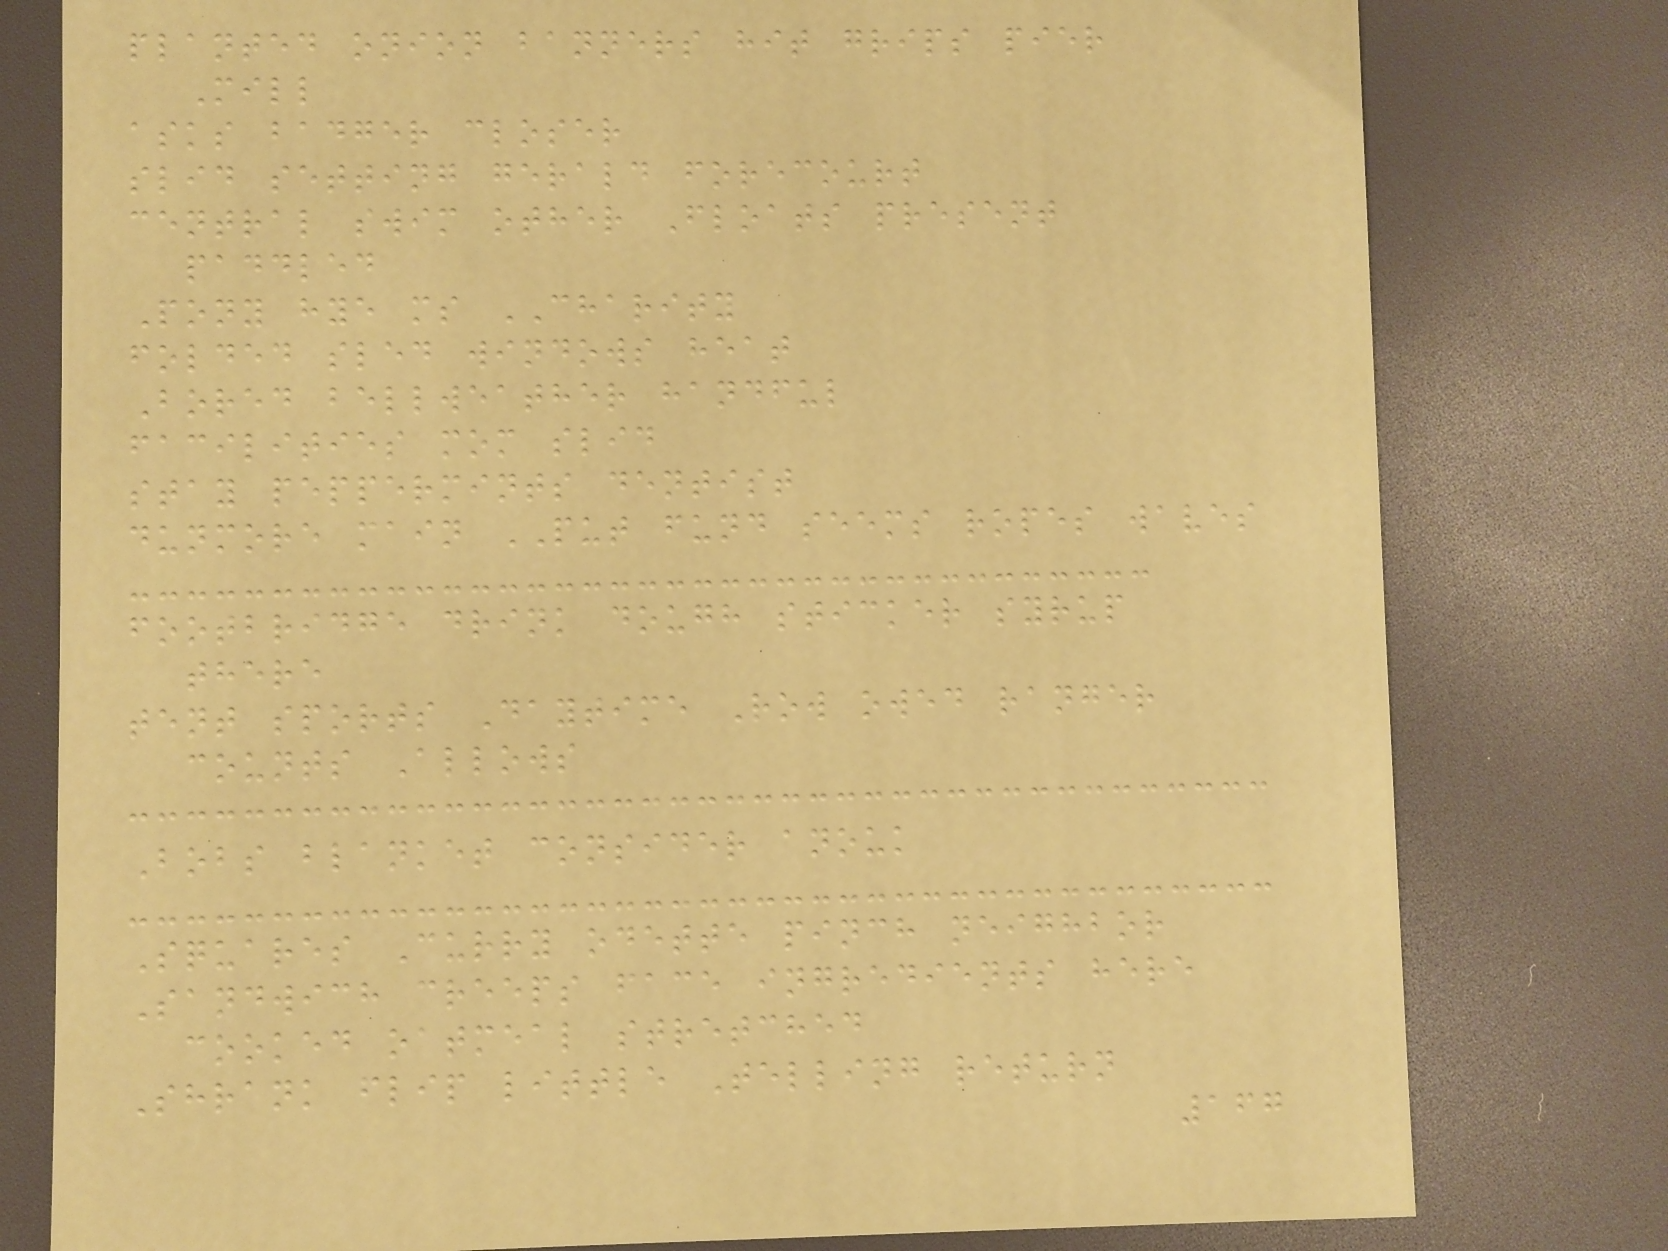planted onion banners hit grips pier
Mill
asks badger closer
slid setting gerald forecourt
central swim other Floats present
paddled
Pony hye ms CHARITY
folded sled windows heat
Bored bellweather handful
facilities mom slid
stay peppermints dentist
dunmore main PUT fund seems ropes waves
footbridge drink dough sticker syrup
there
tent sports Daytime Row owed ranger
counts Allows
Bobs blanket consider anouk
Squares Curry odette pinch neighbor
Sandwich creeps face ingredients here
cooked oatmeal stretched
Shrank flip little Telling return
167
